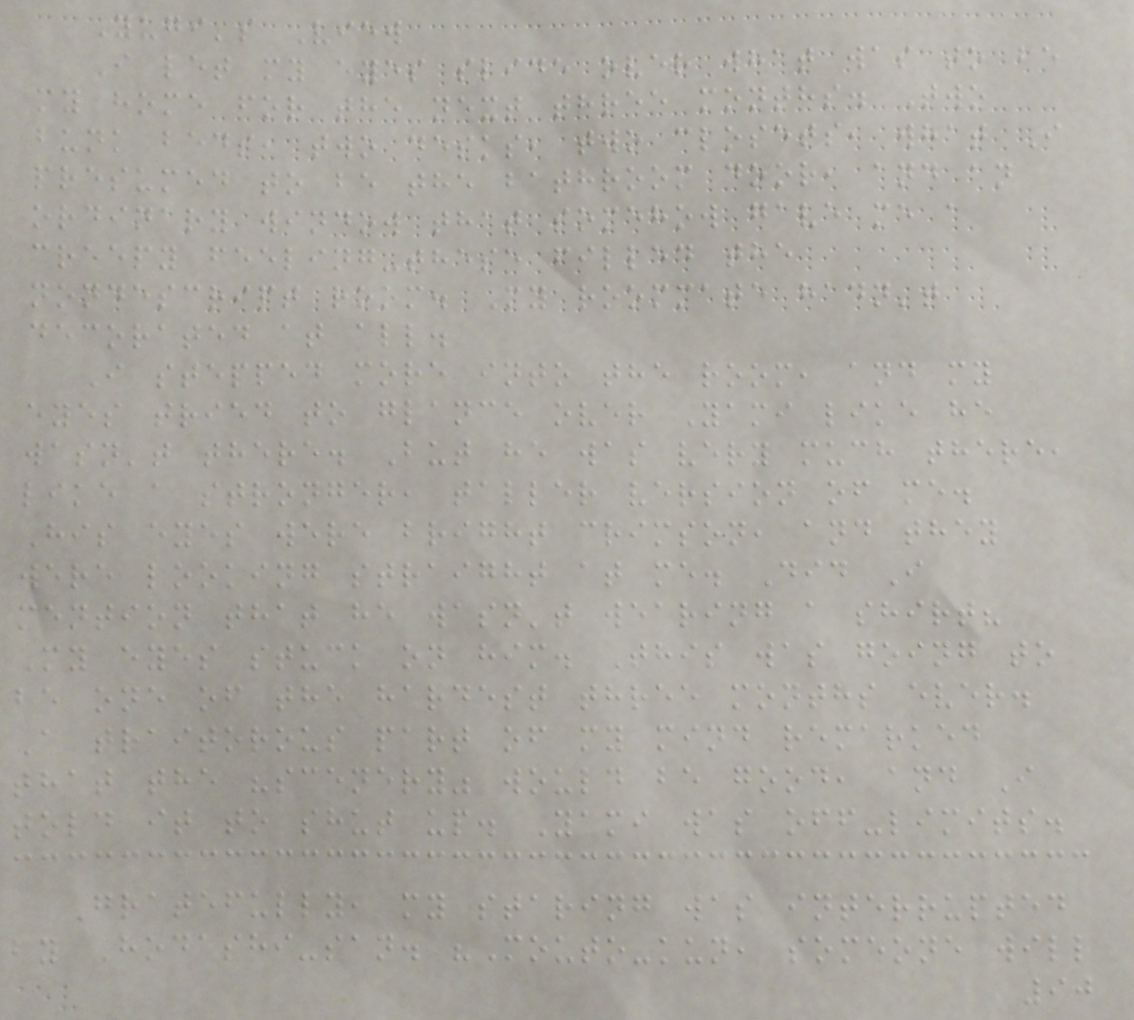Yugi's View
I let my eyes slide over what was to be
my home for the next three months. Two
bunk beds, two desks, two closets, what I
presumed to be the bathroom door, and an
ordinary window that somehow gave me a
creepy feeling-these filled the
nondescript room. My roommate hadn't
decorated at all.
I stepped more into the room, and my
eyes tried to glance over Yami like he
wasn't there. But he was very much there,
like a stronger, taller version of me.
His eyes were bright crimson, and they
were looking straight at me. Did I
mention that he wasn't wearing a shirt?
My eyes stuck on him. This was going to
be one of the hardest three months ever.
A traitorous part of my mind remarked
that the "scenery" would be good, and I
told it to shut up. Yami was off-limits.
Gratefully, my staring was interrupted
by Hodashi-san. "Mouto-kun, someone will
90
